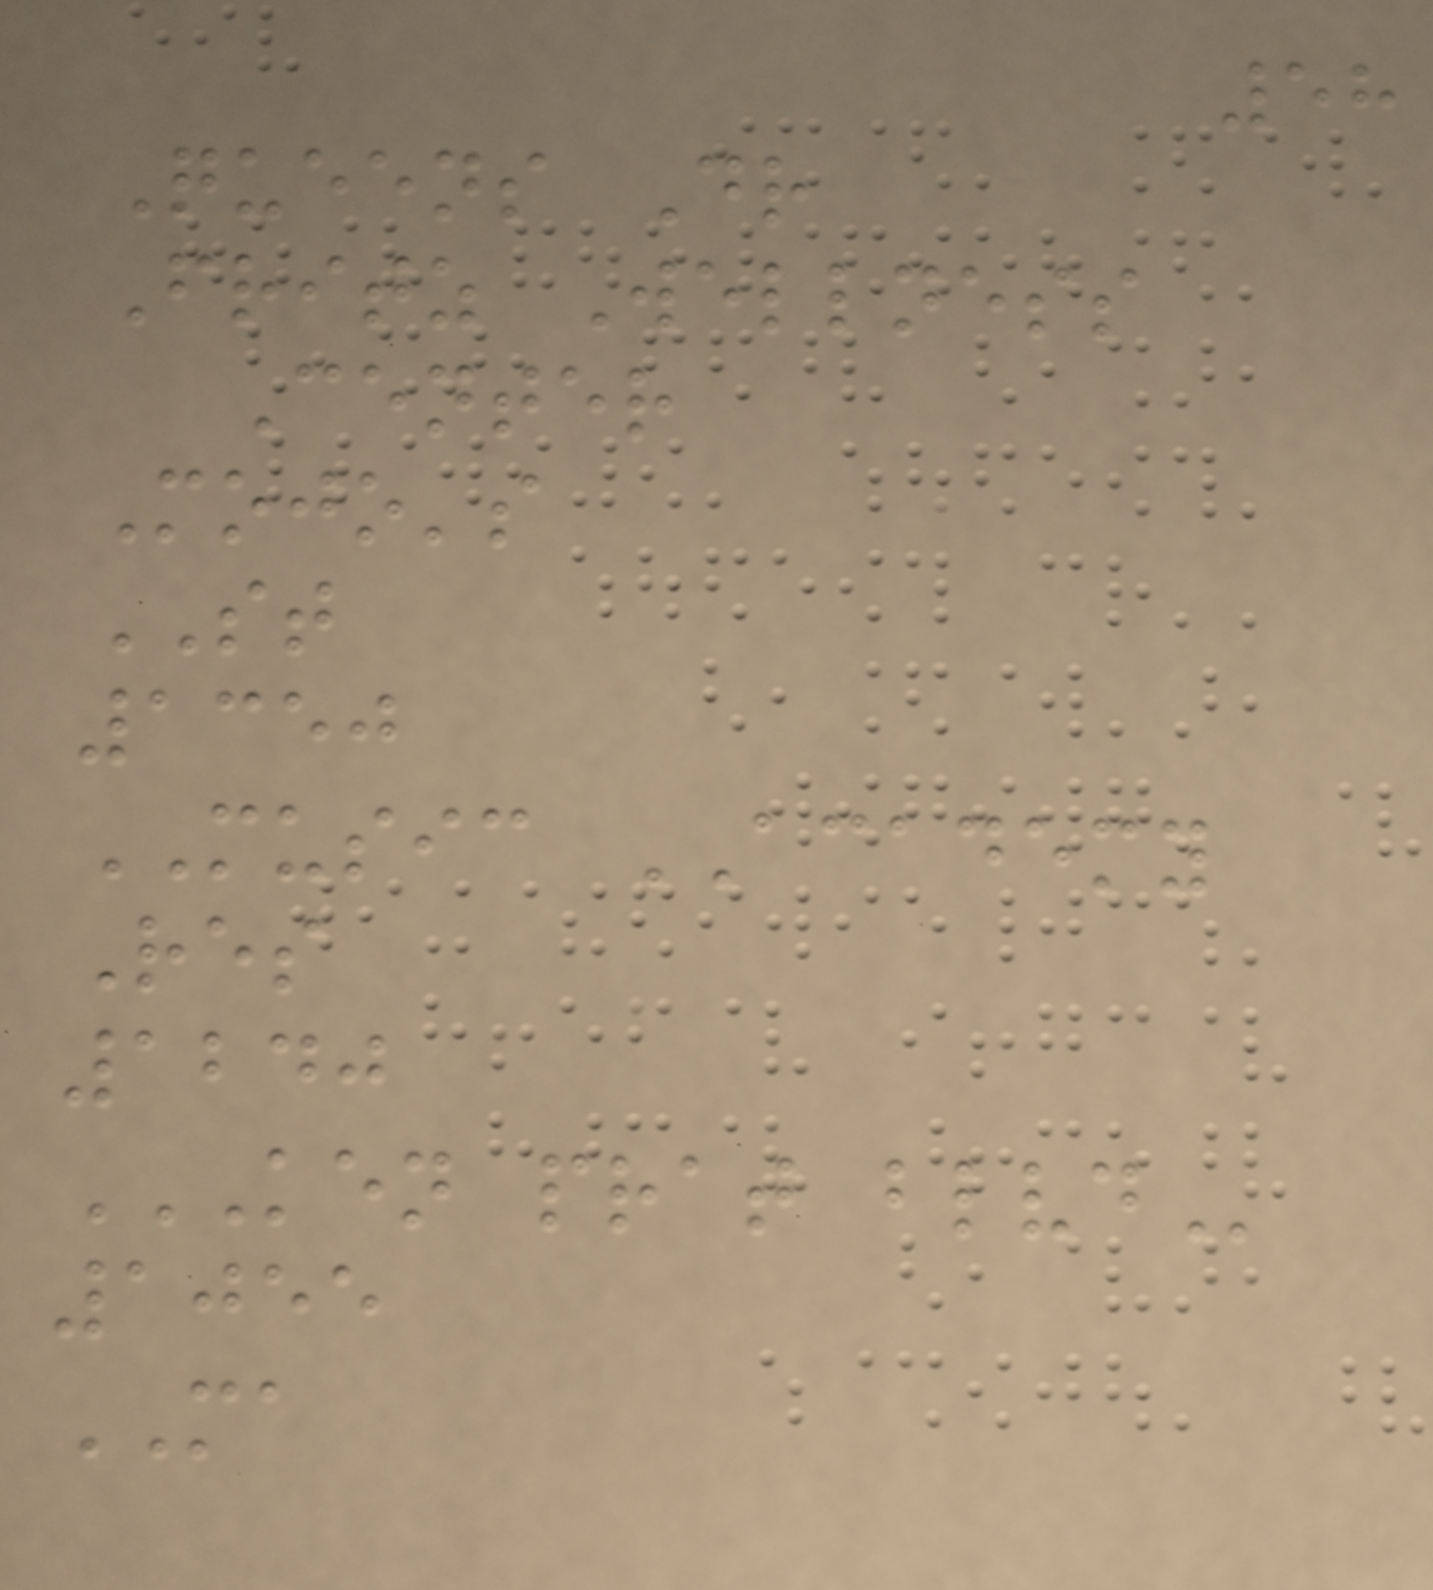58
Queens Dr
Fritz Wellness
Center
Mojo's
ST
1350
MUSIC ACADEMY
Res
1240
KEN PRAT BLVD
1055
MA
